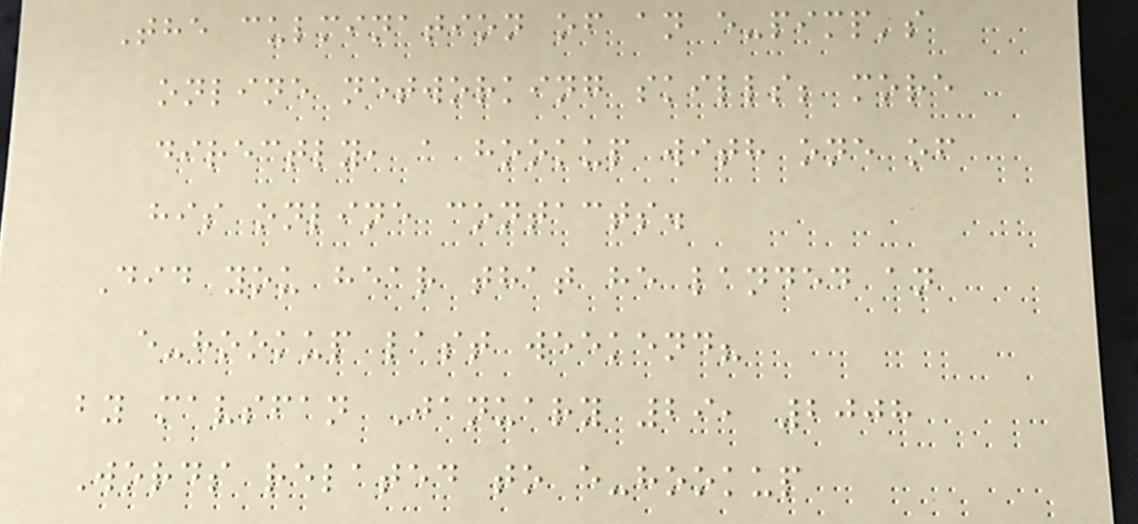The culmination of an e-pimp's
online networking skills; more
directly, a hookup with one of
his online contacts.
Did you hear that he landed an
e-hookup last weekend?
by mavsfan January 29, 2008
Words related to e-hookup
